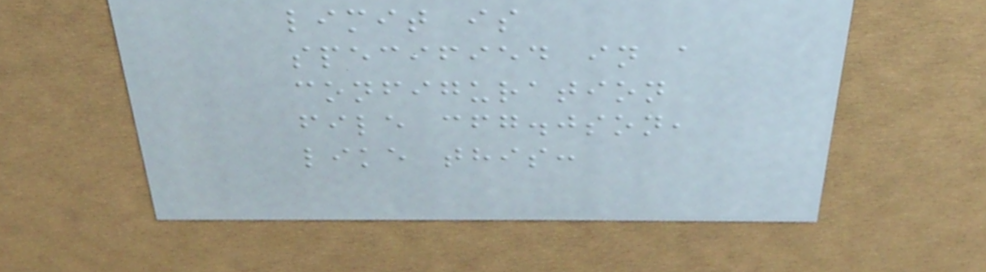limit is
specified in a
configuration
file cfg.json,
like this:
